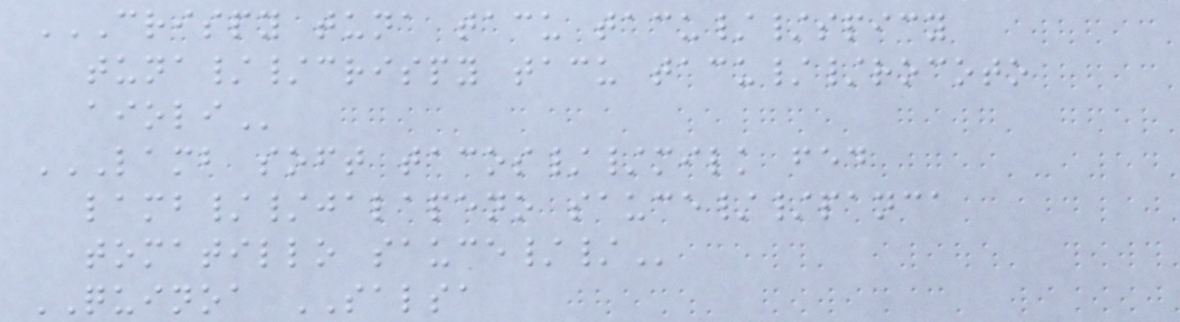CRISPY TUNA TACU TACU//SPICY
TUNA//CRISPY TACU TACU//ROCOTO
AIOLI
LAMB SOFT TACOS//MILK FED
LAMB//JALAPENO SAUCE//PANCA
TOMATILLO SAUCE//
QUINOA SALSA
